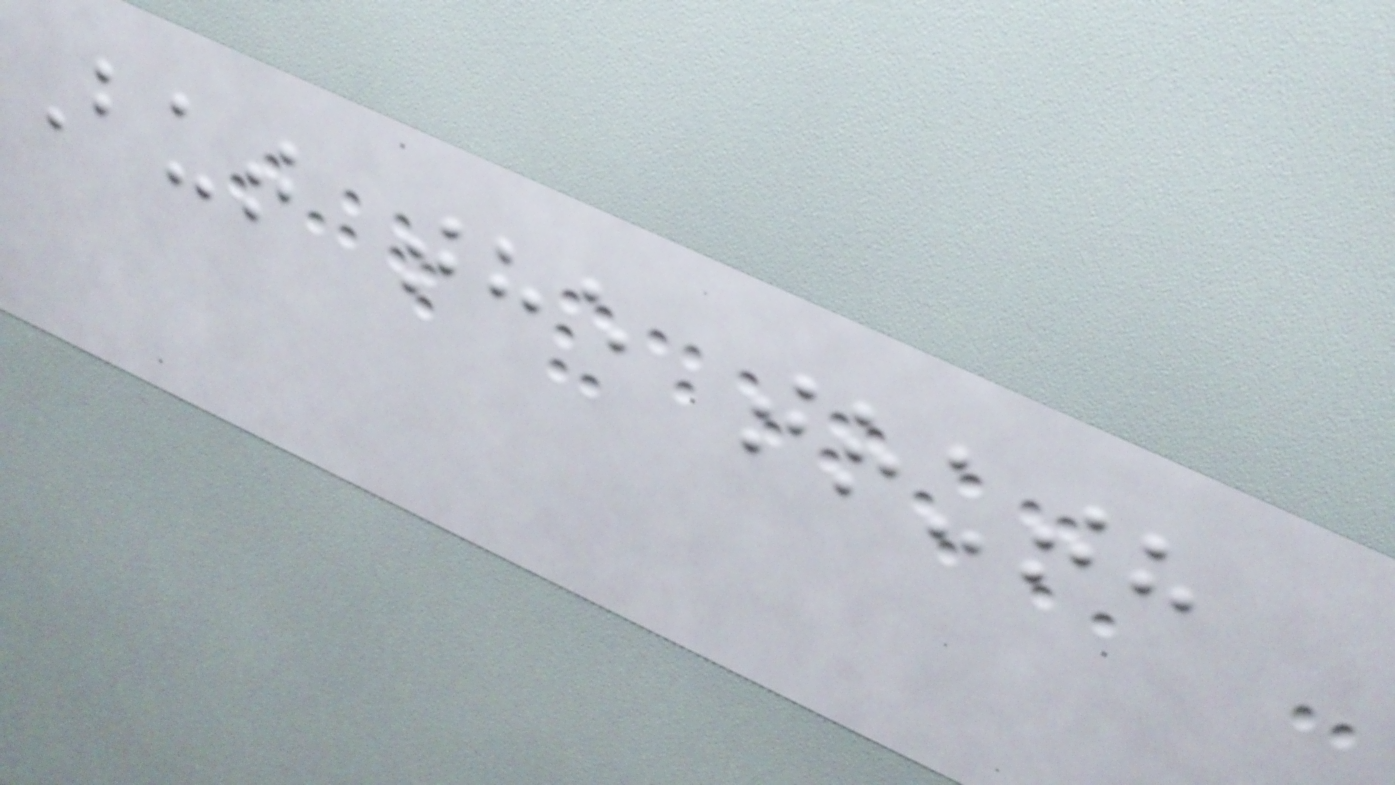But the truth
